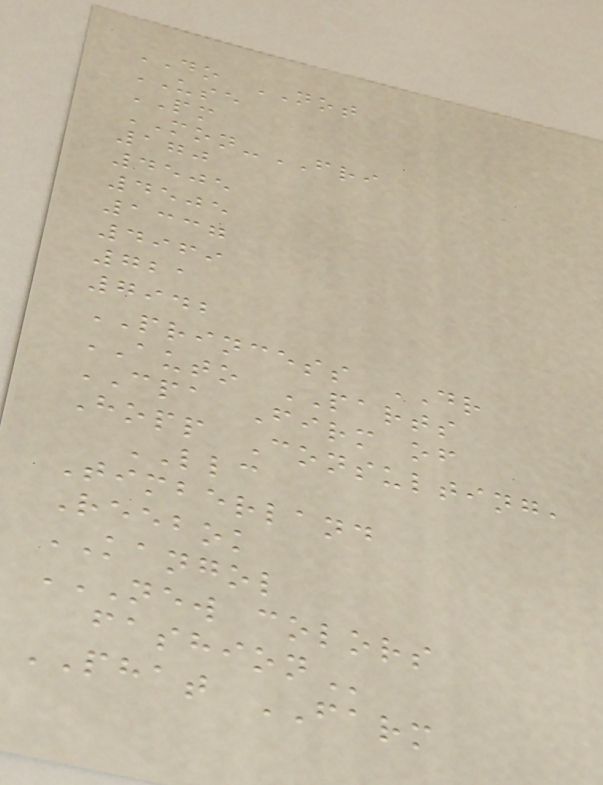DO NOT
USE
PM
MON-FRI
170
4505
4505
1337
4969
721
7942
PRINCESS DR
AUTO PARTS
CPA Firm of
Hopp Consulting,
LLC
Timberland
Reebok
KANGOL
NEW COLORS
FASHION
PHAT FARM
